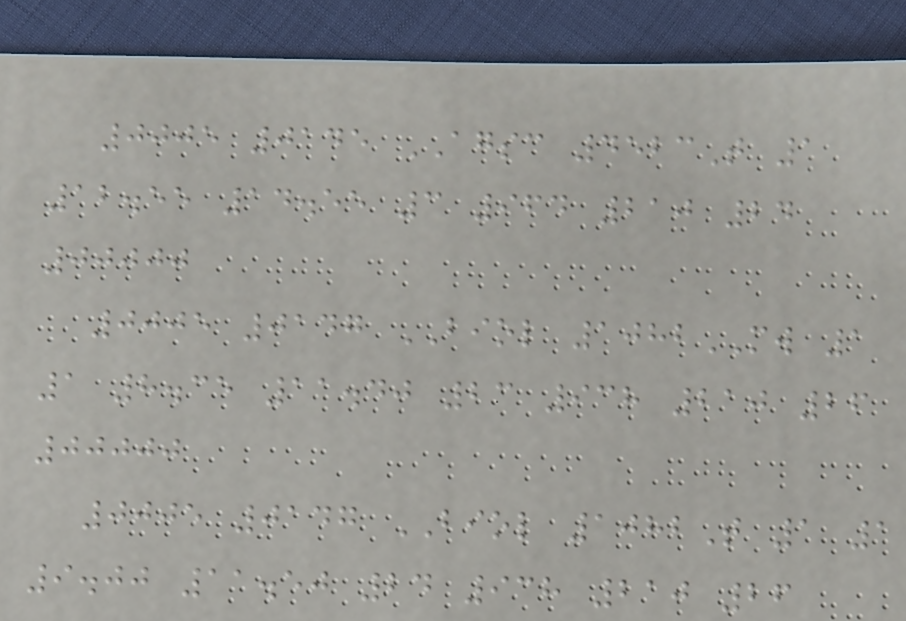0005 0145 AGSC 4523T 1
12.55 14.55 3 964 210 24
00000
0005 0147 BIOL 1082MW 1
1 8.35 11.40 23 938 210 26
00000
0005 0147 BIOL 1082T 1 1
9.00 11.50 24 938 210 26
